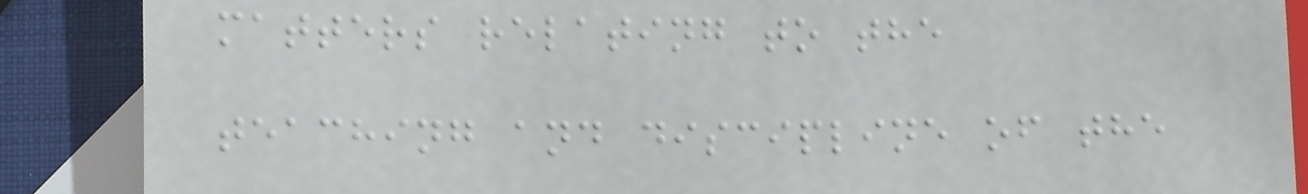matters relating to the
teaching and discipline of the
